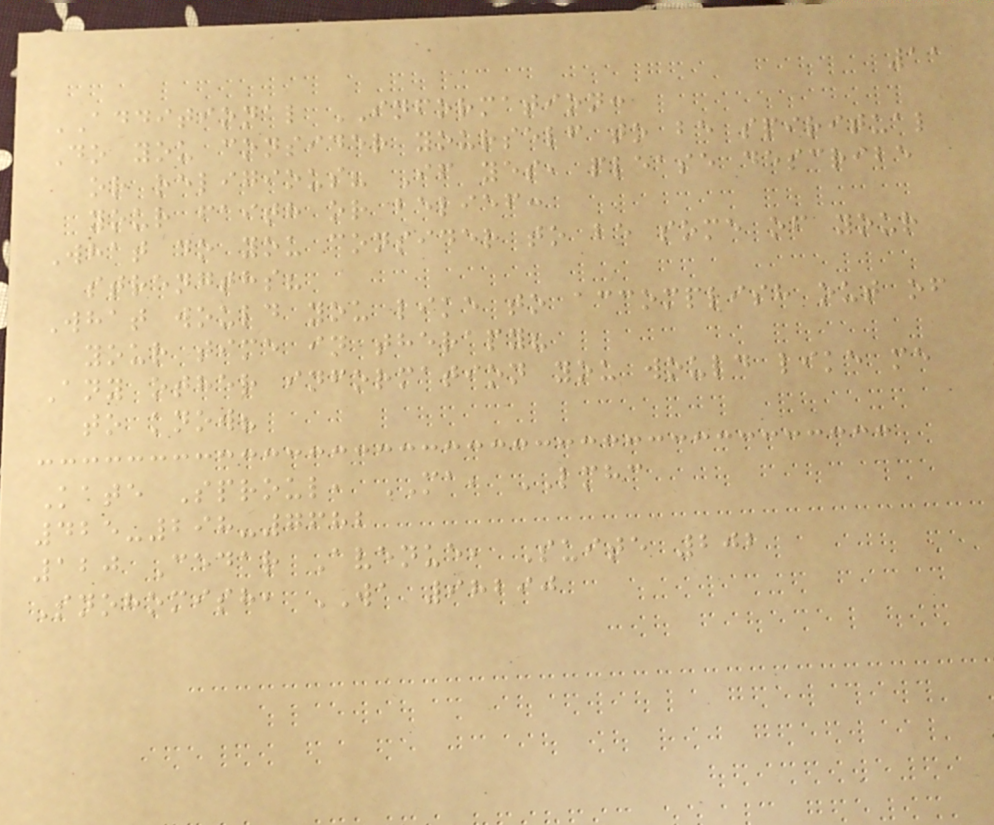11
ADDITIONAL INFORMATION:
Do you consider yourself to be spiritual
or religious? If yes, please describe
your faith or belief:
What do you consider to be some of your
strengths?
What would you like to accomplish out of
your time in therapy?
Any other information you would like me
to know?
Kate Sproul, MA, LMHC
425-298-7682
120 Cedar Avenue, Suite 202
Snohomish, WA 98290
